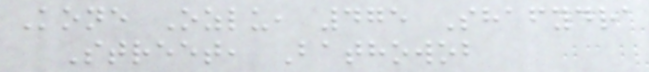Kone Ozlu, 475 Shafydra
Street, Bathowob
